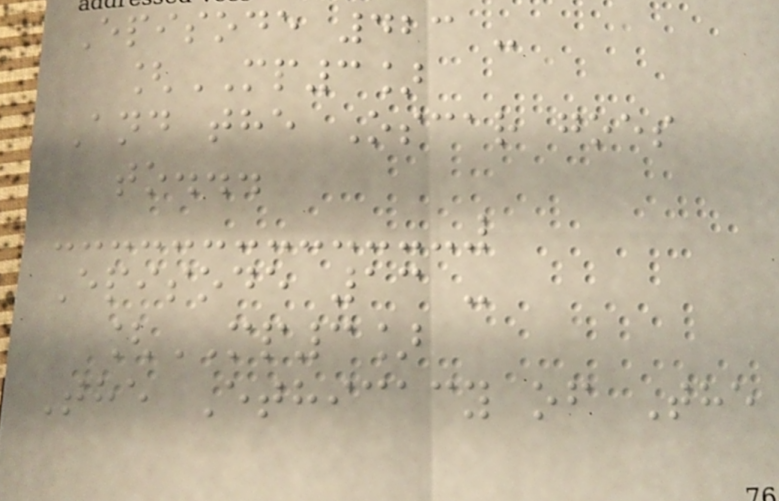Episode 423 -
[MP3]
And the Oscar goes
to...
Episode 13 -
[MP3]
The Ethicacy of The
